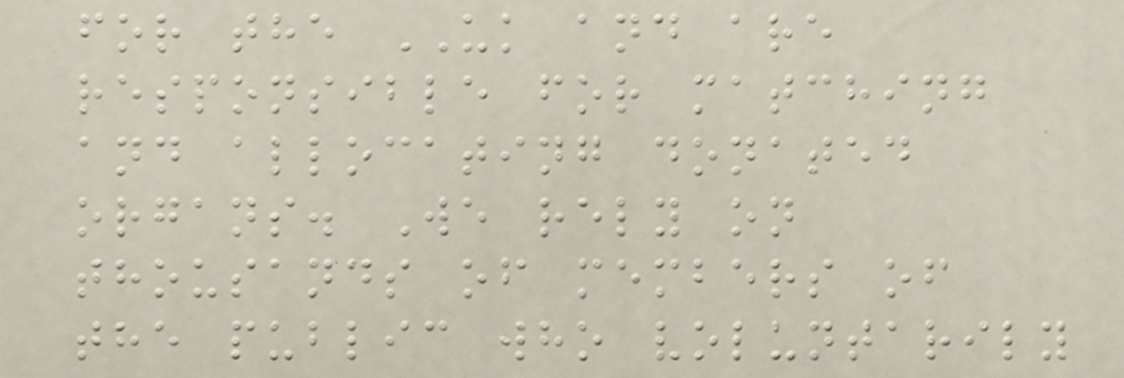for the UK and are
responsible for matching
and allocating donated
organs. We rely on
thousands of members of
the public who voluntarily
